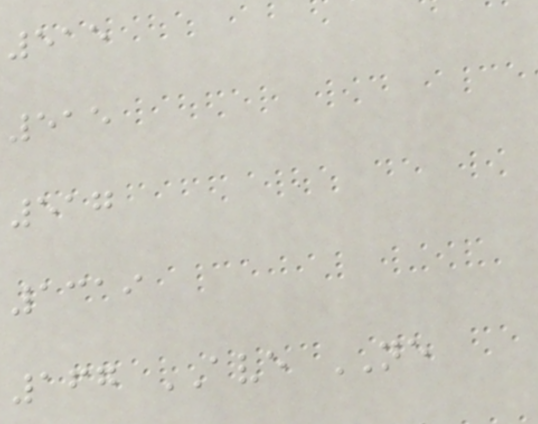515
515
517
1319
167 AVE NE
